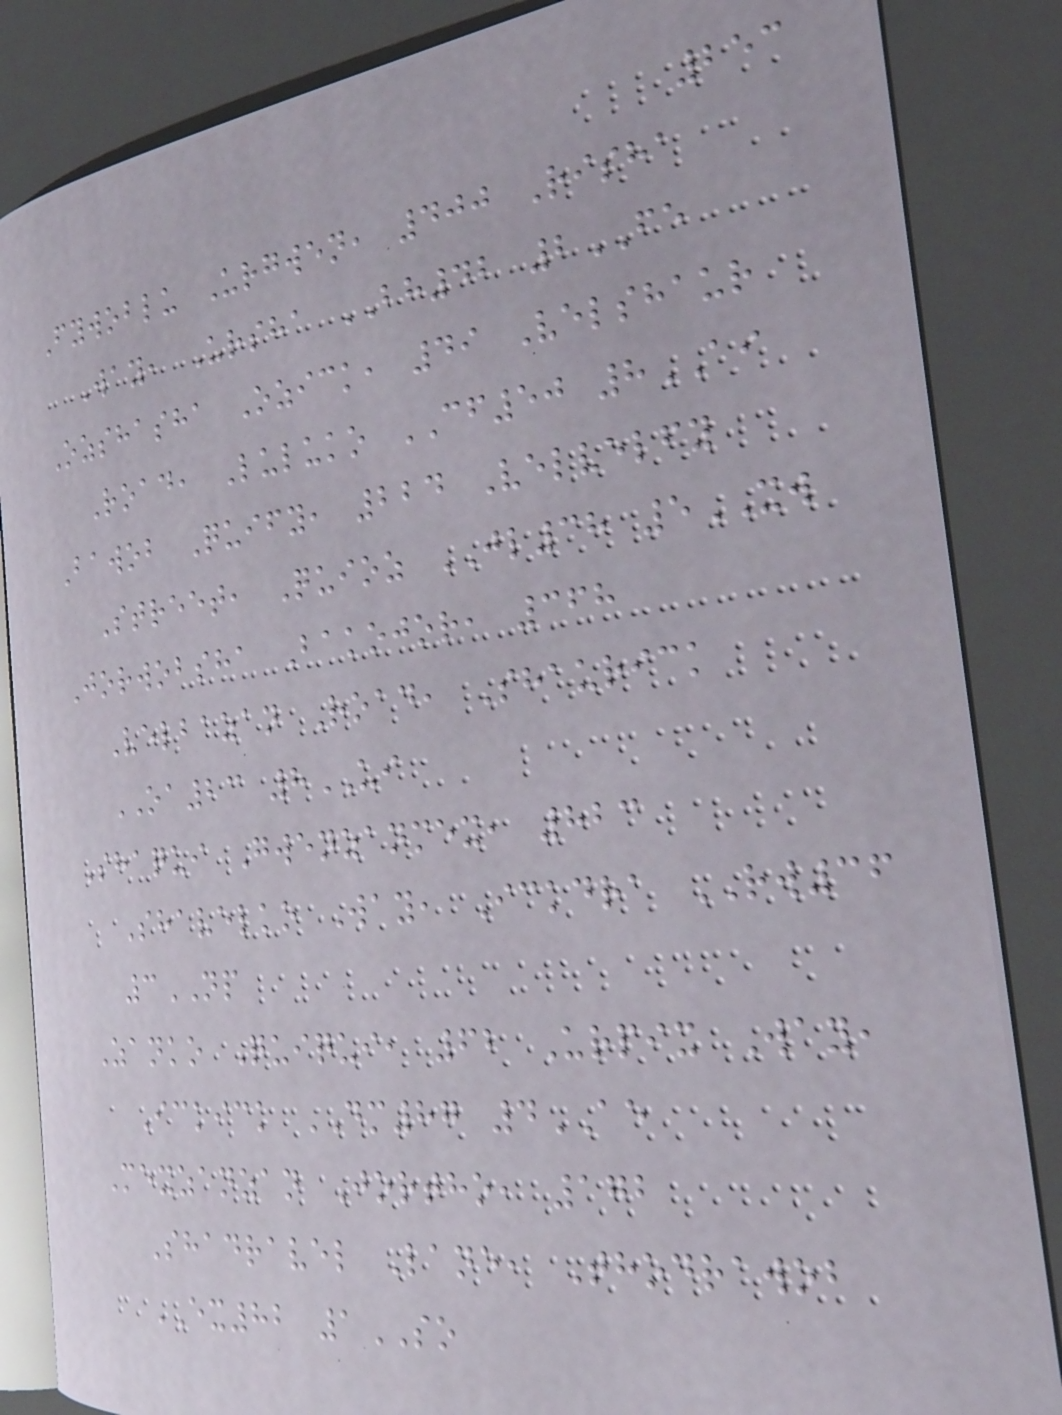253
Fywoblu Urgwen, 400 Risha
Way, Ursha BH42 2FE
Ozshasha Ozick, 49 Velshaur
Road, Luluko CF50 8AI
Bawob Quify, 224 Velvelfy
Street, Quioz JL38 5XW
Jorwobsha Bakojor, 368
Velbazan Road, Shaurick
OA23 8UI
Shaqui Gwenzanmex, 823
Shavelko Way, Ickdra RW36
3NP
Zanko Quiqui, 62 Urpix Way,
Ickick DM87 4AE
Mexzanzan Jortho, 172
Shadravel Lane, Thodrawob
EX82 1SO
